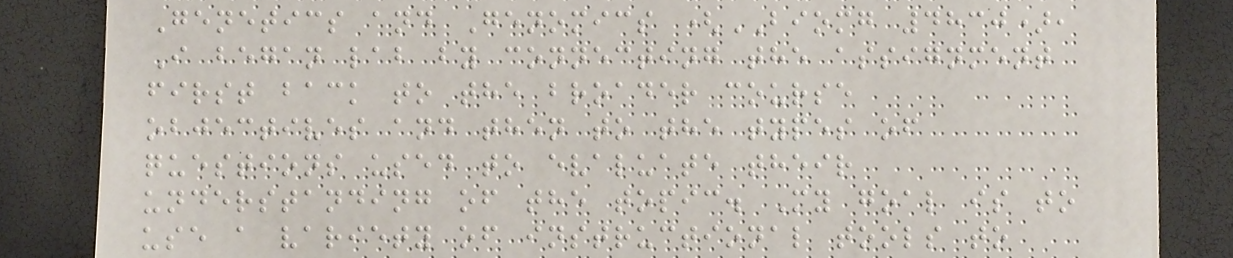Genetics and Genomics (BIOMG 4830),
I began lab by connecting the assignment
first back to the broader course
objectives and then to the types of
questions used to evaluate their
understanding of the topic. My goal is to
use a variety of instructional tools to
